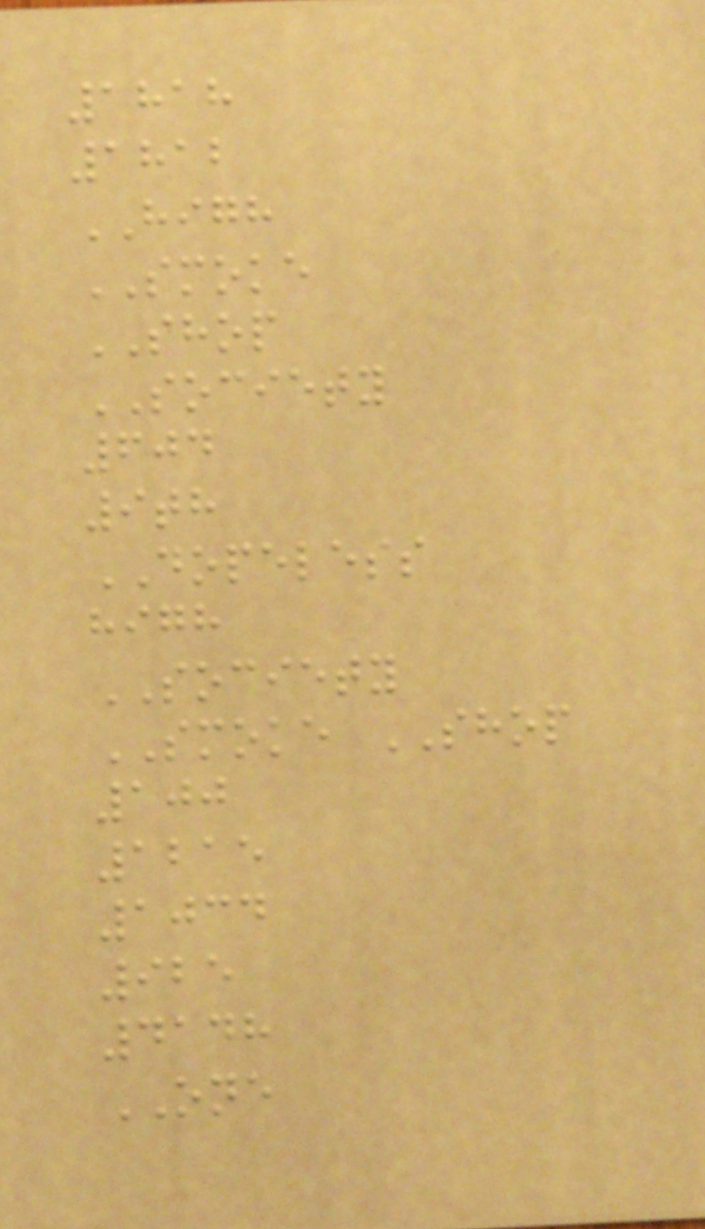1818
1812
HIGH
SMOKE
SHOP
SOCIETY
604
9th
DOPELESS
high
SOCIETY
SMOKE SHOP
100
1215
1034
925
4148
ONE
